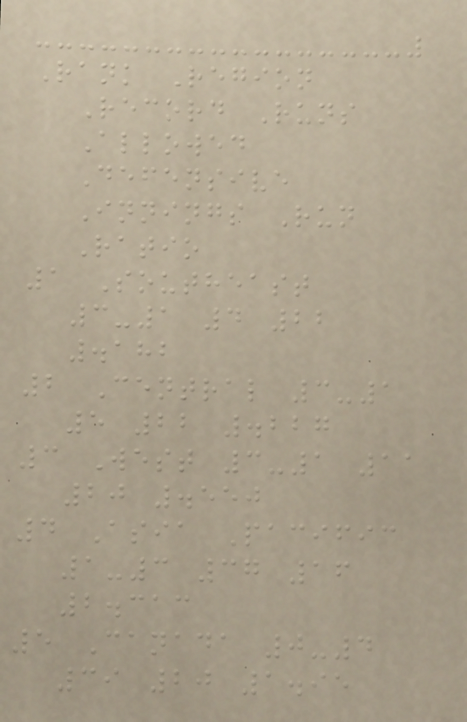Rank Region
Record Runs
Allowed
Defensive
Innings Run
Ratio
1 Southeast
3-1 4 22
.182
2 Central 3-1
5 22 .227
3 West 3-1 11
20 .550
4 Asia Pacific
1-3 37 16
2.313
5 Canada 0-4
39 20 1.95
